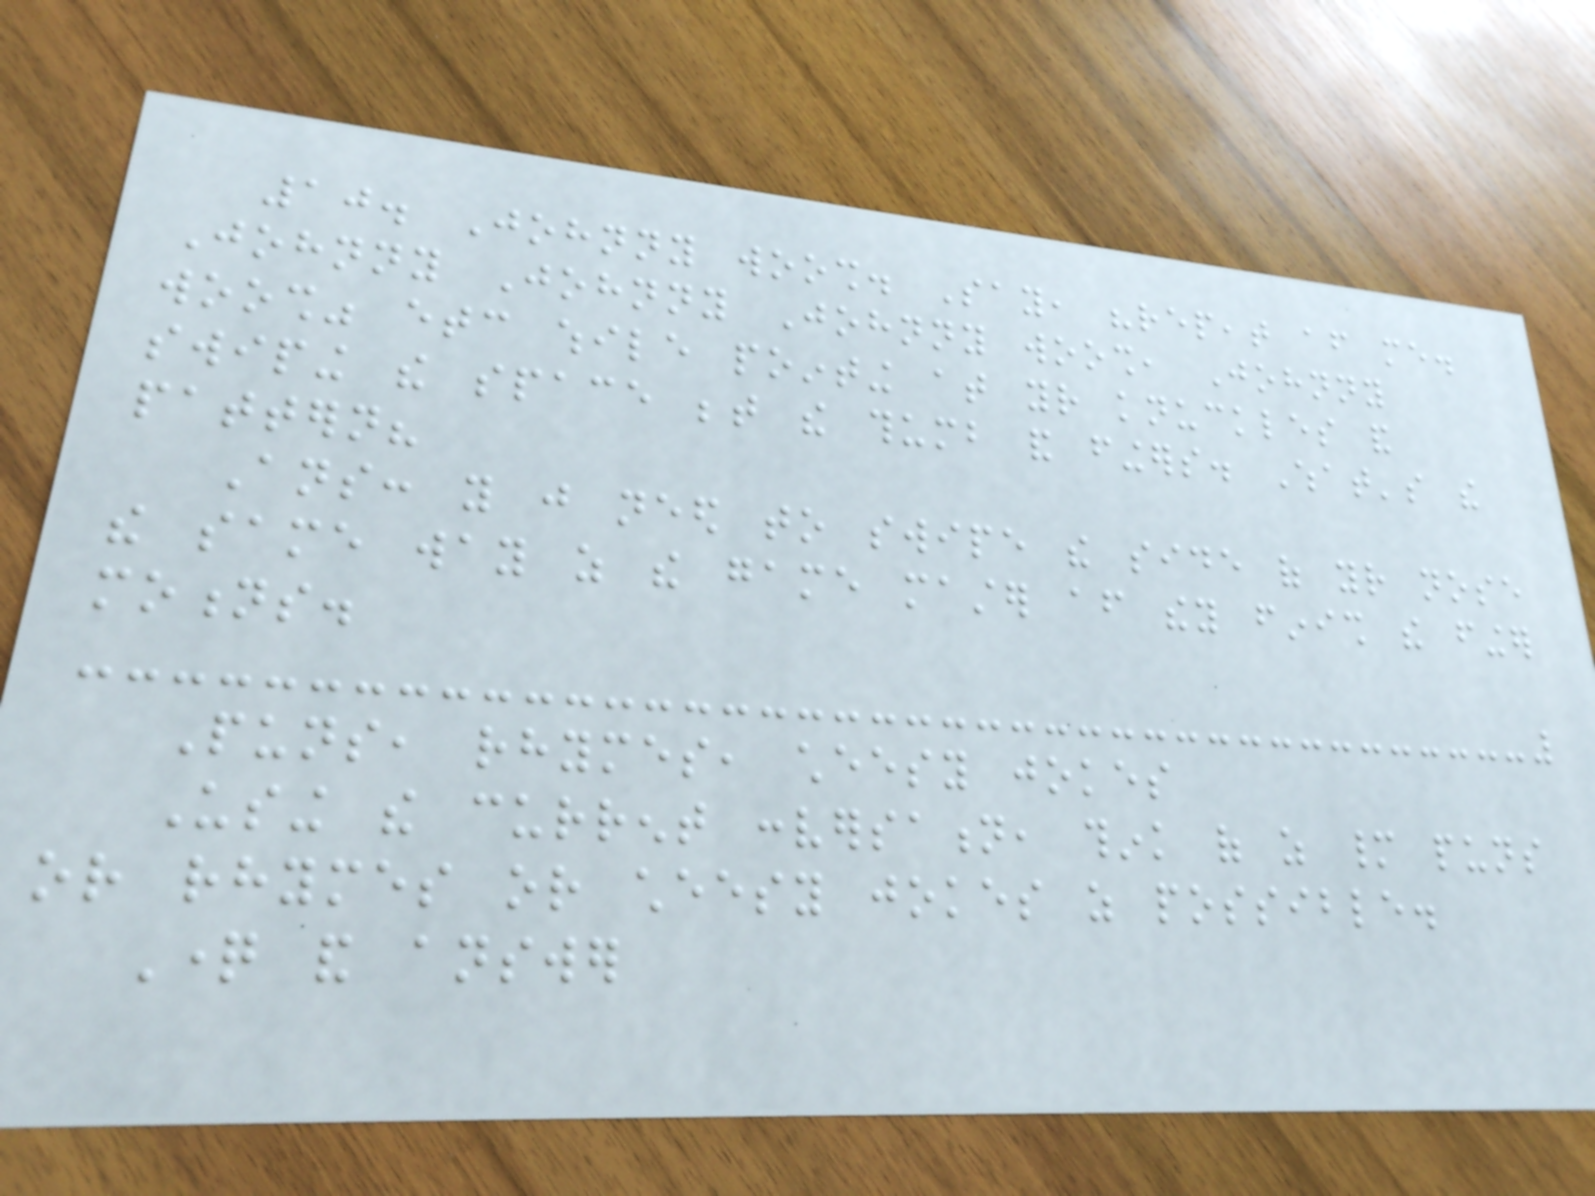10. Johnny woosh. Say, "repeat after me.
Johnny Johnny Johnny woosh, Johnny
woosh" etc while pointing at your knuckles and
swiping the space between the thumb and fingers. What's the
pattern?
Ans: you just need to swipe the side of your nose
the same way as the game master after they finish the finger
motions.
Puns, rhymes, cheesy jokes
Using the current conversation, think of as many puns
or rhymes or cheesy jokes as possible.
Question and answer
